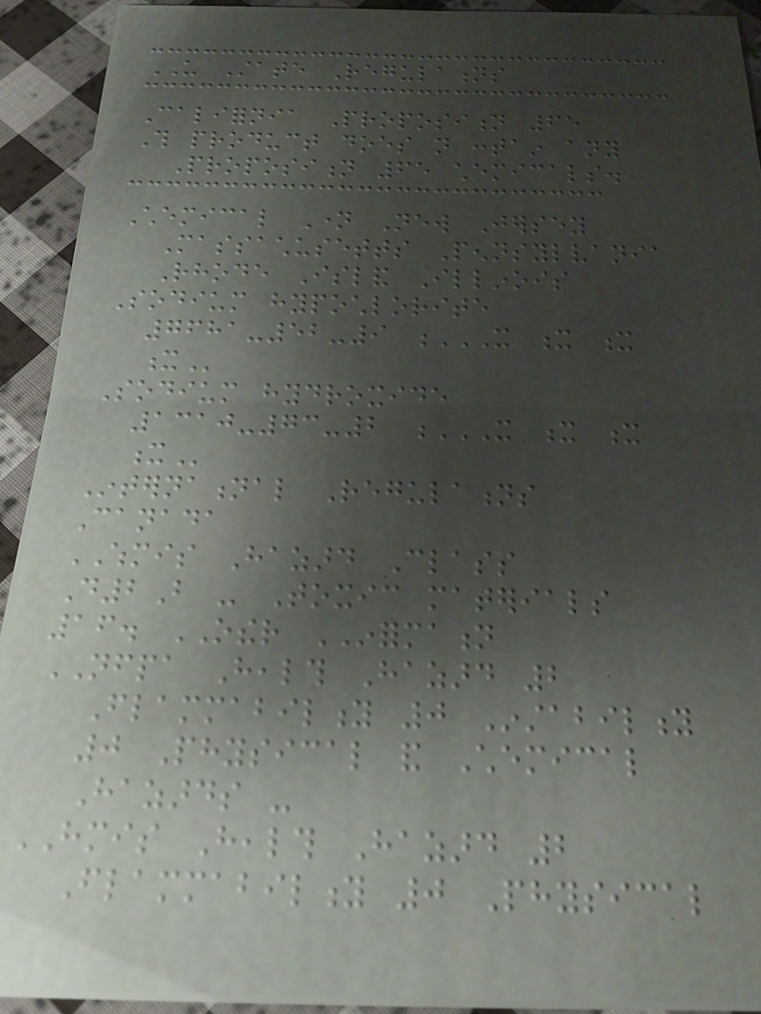US State Regulations
California Proposition 65
This product does not contain any
Proposition 65 chemicals.
Chemical Name New Jersey
Massachusetts Pennsylvania
Rhode Island Illinois
Sodium hypochlorite
7681-52-9 X X X
X
Sodium hydroxide
1310-73-2 X X X
X
International Regulations
Canada
WHMIS Hazard Class
D2B - Toxic materials
16. OTHER INFORMATION
NFPA Health Hazard 2
Flammability 0 Instability
0 Physical and Chemical
Hazards -
HMIS Health Hazard 2
Flammability 0 Physical
